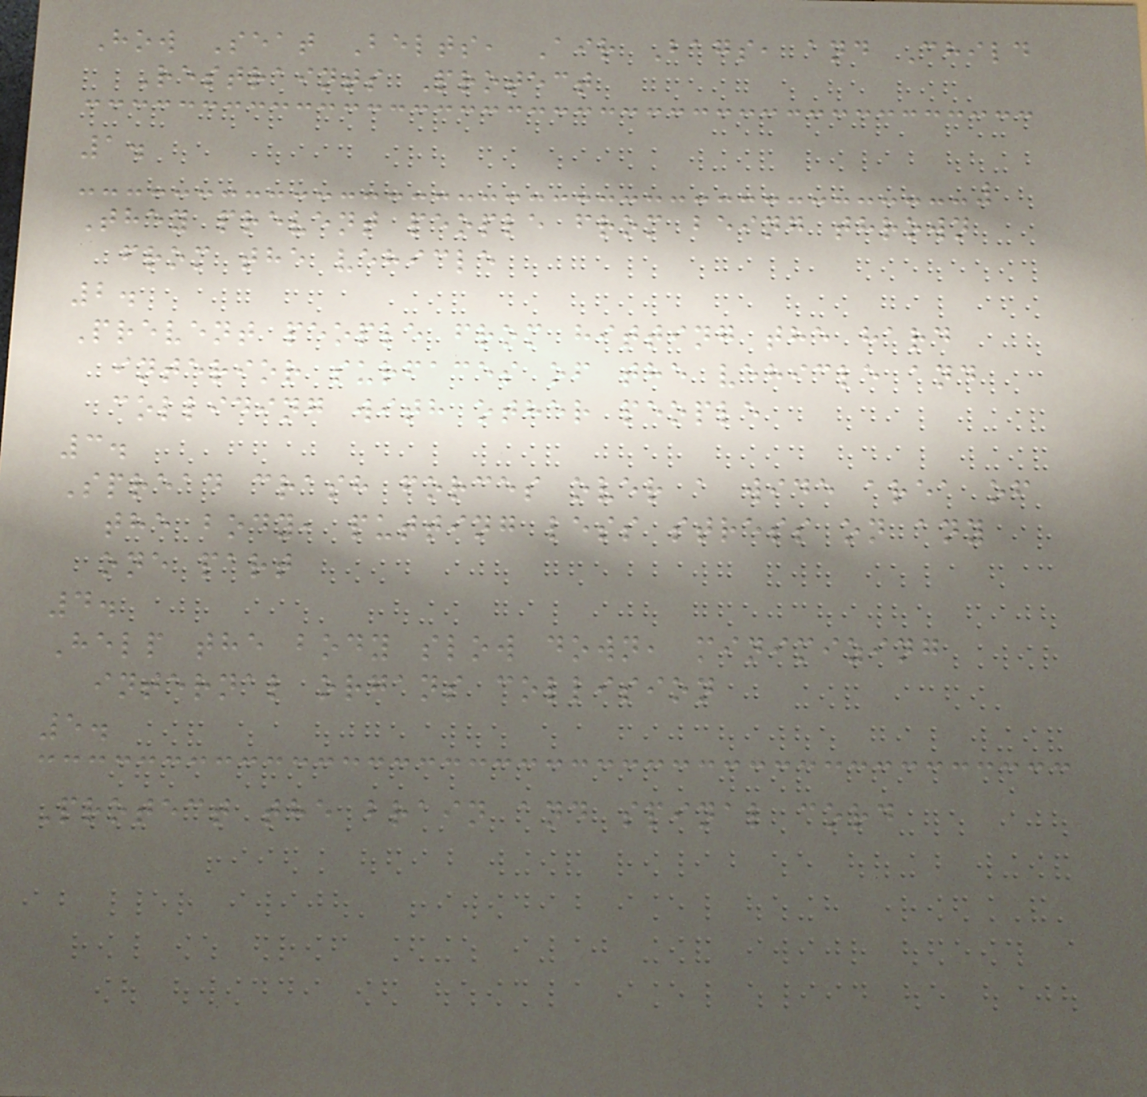How Seat Belts, Air Bags, and Child
Restraints Protect
1.
They prevent people from being thrown
from the vehicle
2.
Prevent people from hitting the hard
interior surfaces of the vehicle and
colliding with other people
3.
Spread crash forces over a wide area of
the body, putting less stress on any
one part
4.
Help the body slow down, minimizing
internal organs collision
5.
Protect the brain and spinal cord
